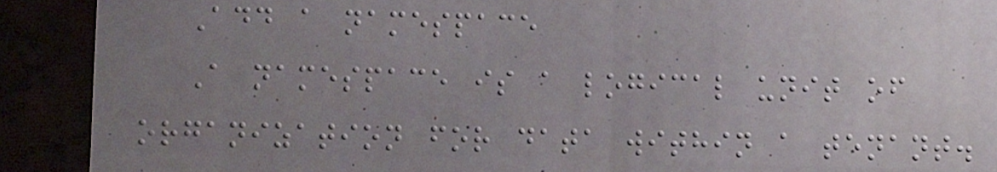Add a namespace
A namespace is a logical unit of
organization for data within a tenant.
